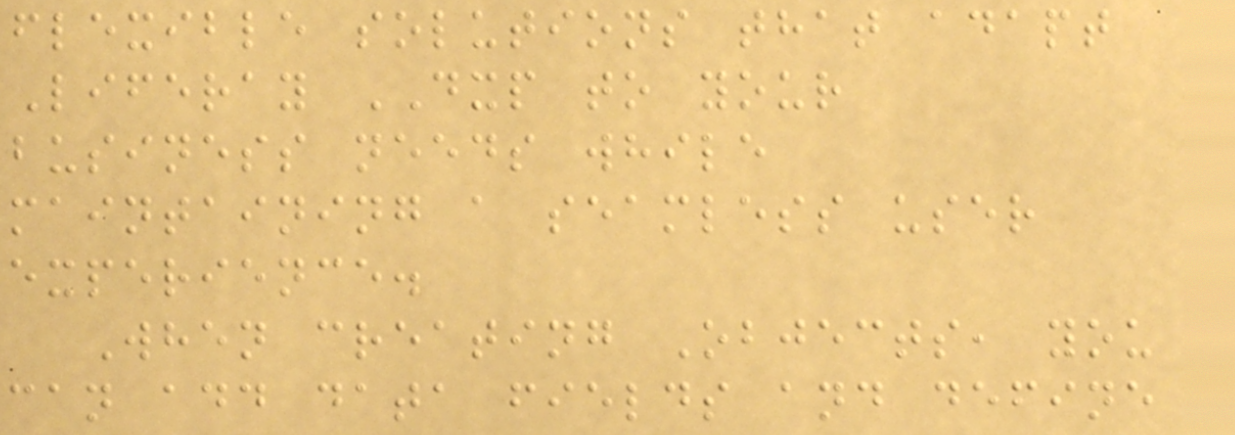flexible solutions that adapt
Liferay DXP to your
business needs while
maintaining a seamless user
experience.
When creating Objects, you
can add data fields and define
